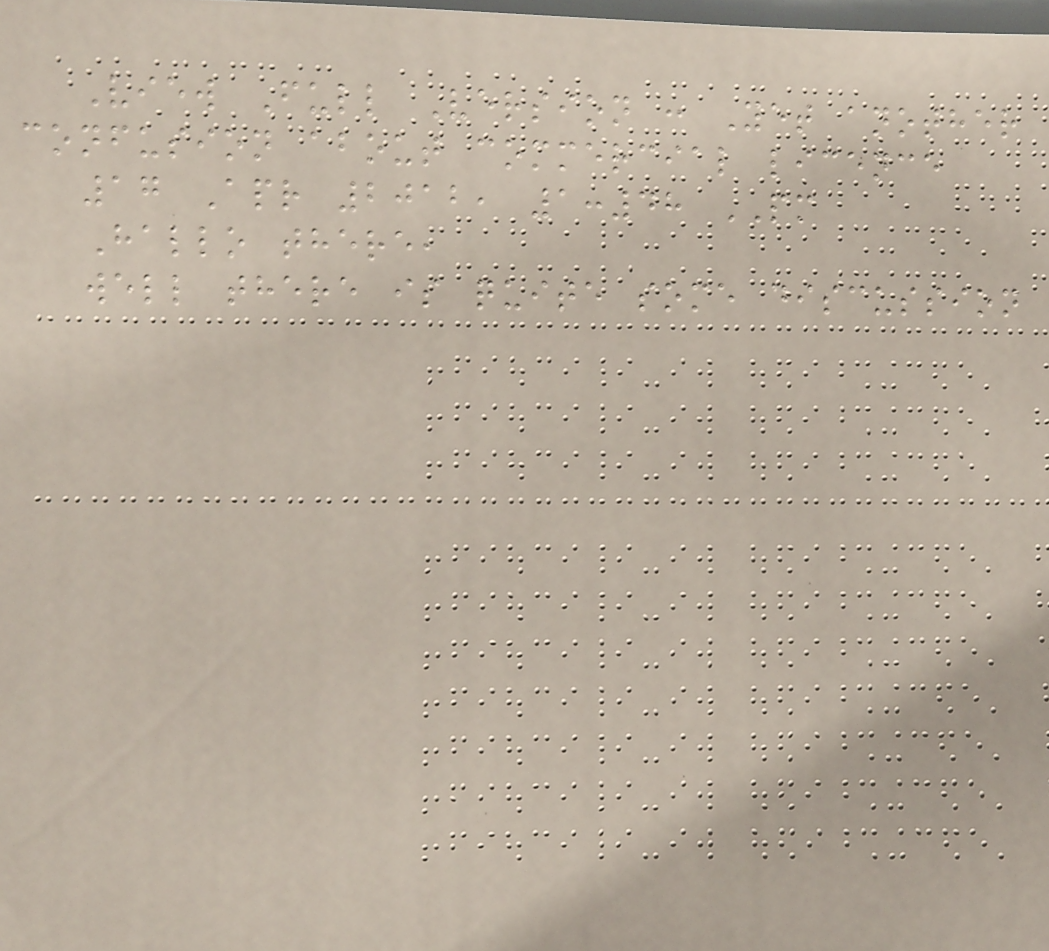View Full Version : Yet another
confusion about commercial licence
17 Apr 2012, 1:48 PM
Hallo there,
well there is quite some discussion
